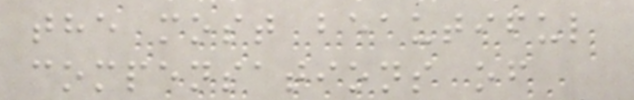the most beautiful
compensations of
